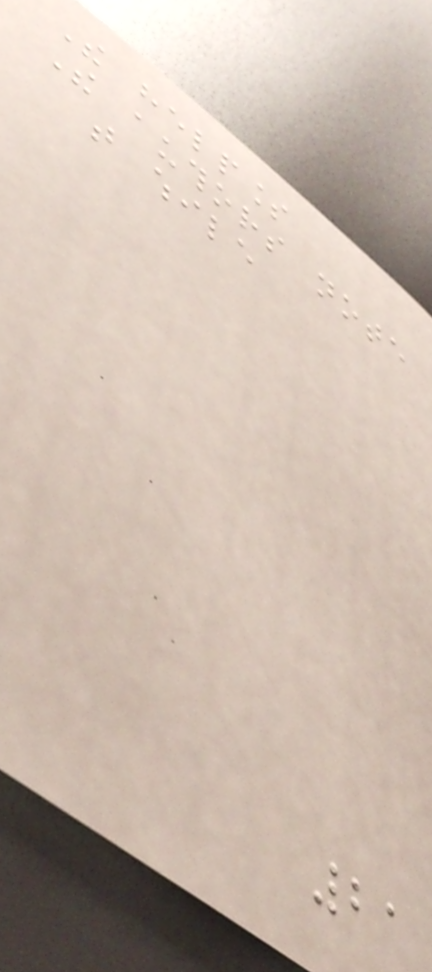The helpless
The authors note
that while
21
